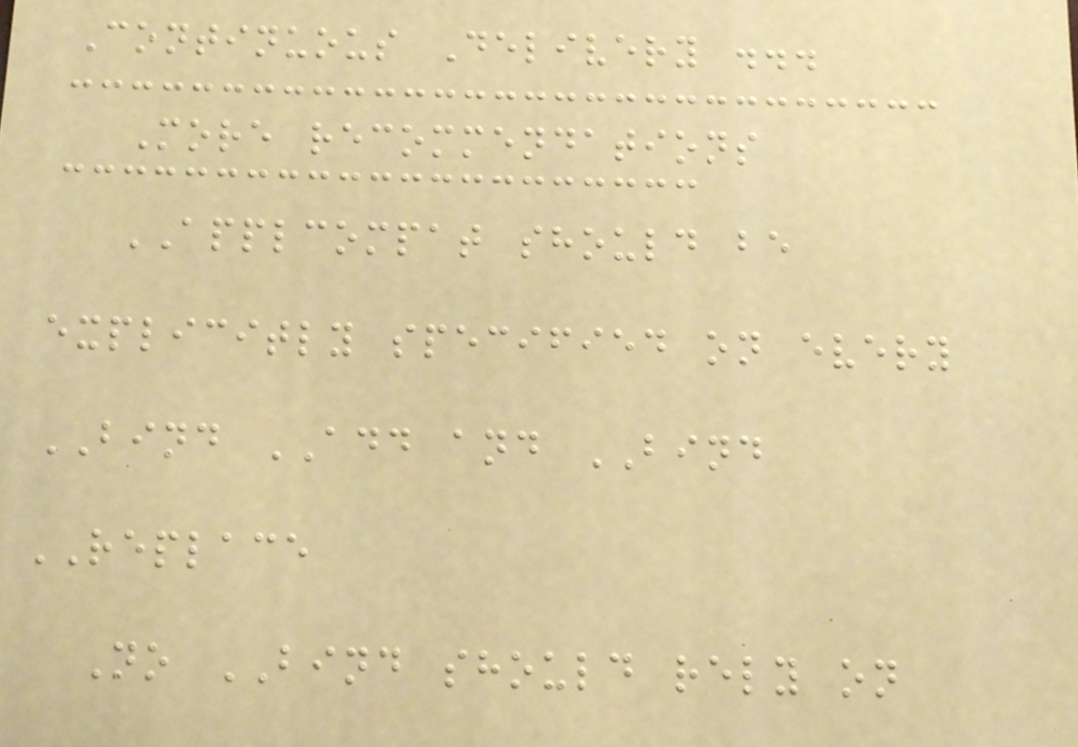Continuous Delivery ...
More recommendations
APPLCOMPAT should be
explicitly specified on every
BIND ADD and BIND
REPLACE
No BIND should rely on
